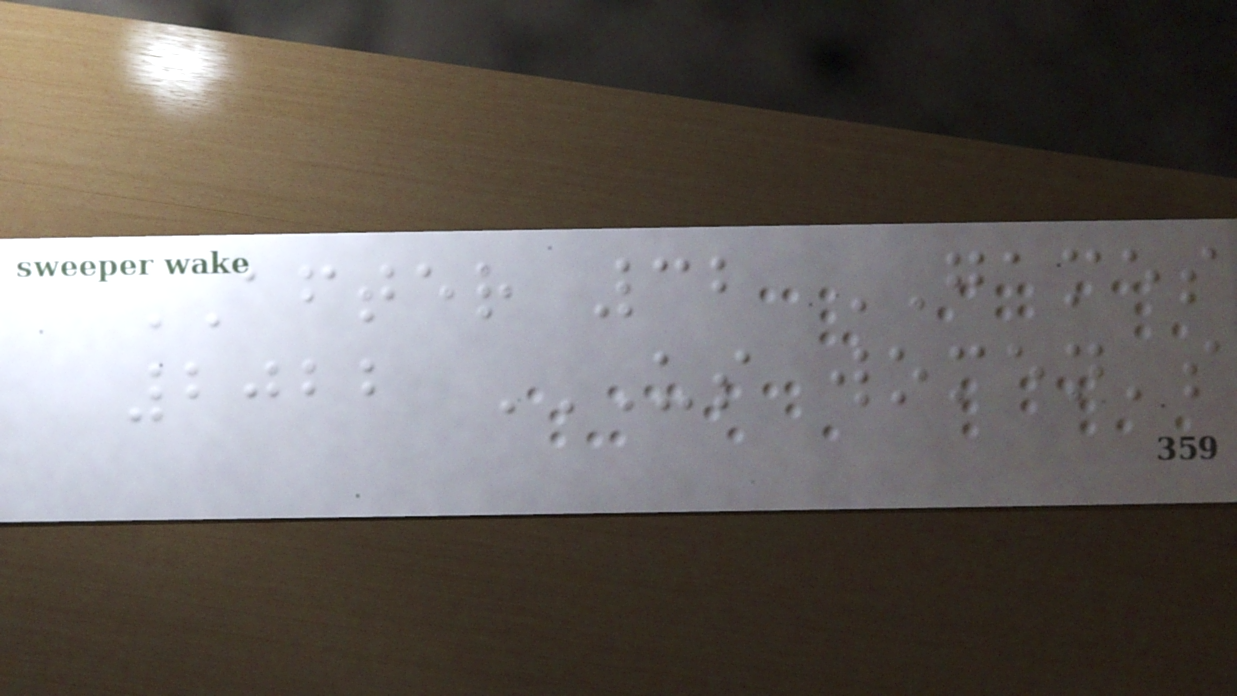AFTER 32 GAMES
2022 US WOMEN'S
